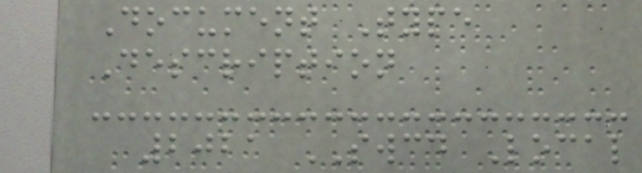Document Type
Description
2021 SWCD Local
